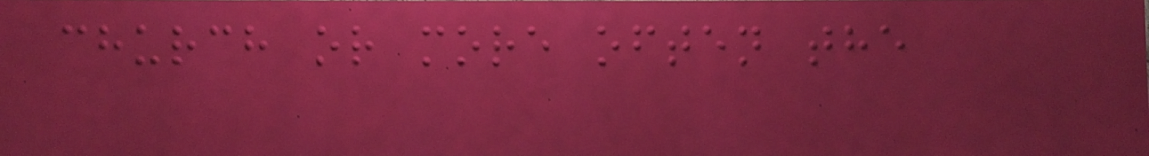church or more often the
